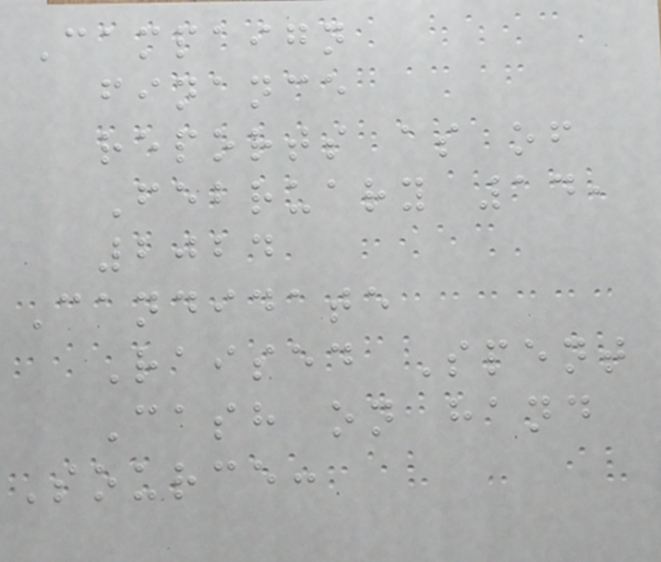Campaign
finance
reports as of
February 14,
2024
Candidate
Raised Spent
Cash on hand
Source:
